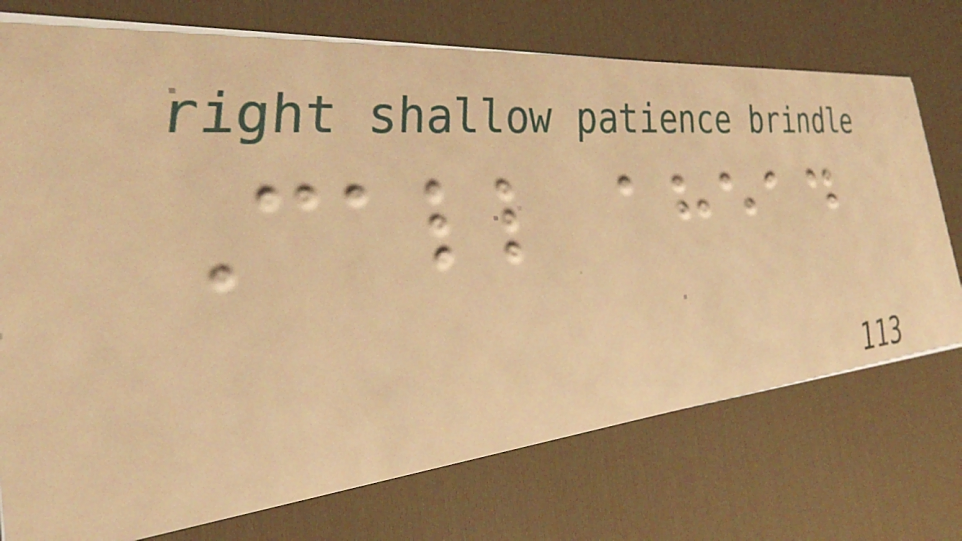Call ahead
